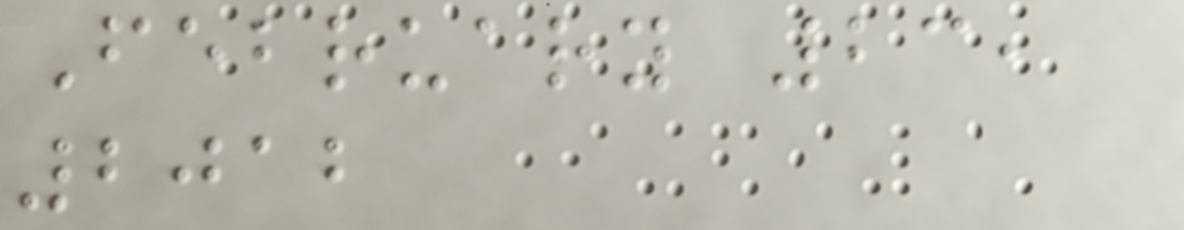February 23,
2012
